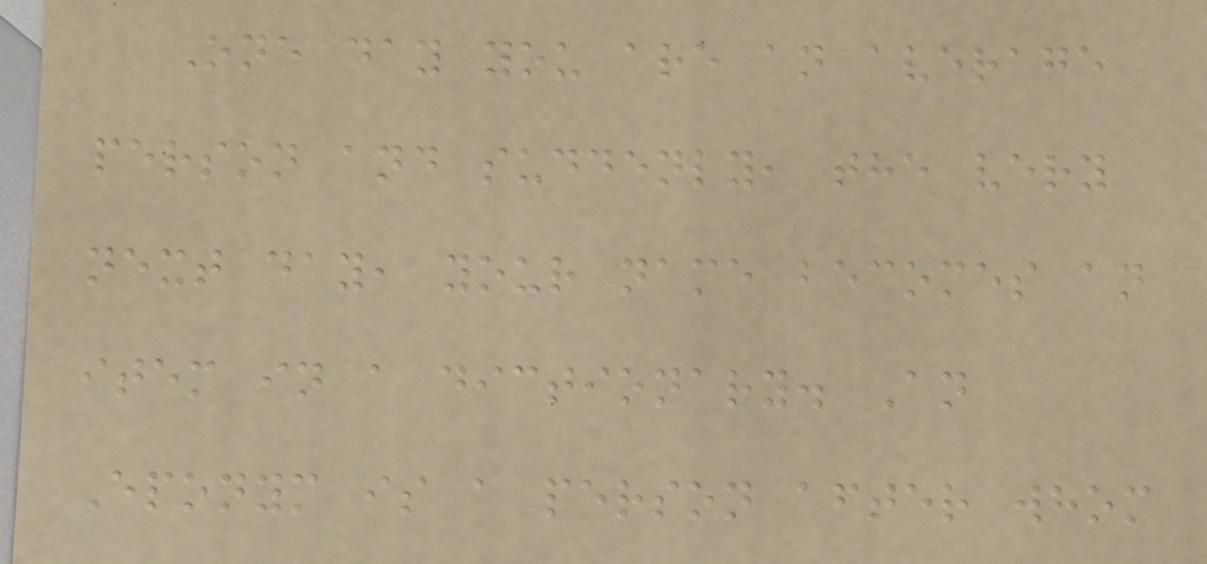One day you are an average
person and suddenly, the very
next day, your name becomes an
item in a dictionary. An
Eponym is a person after whom
